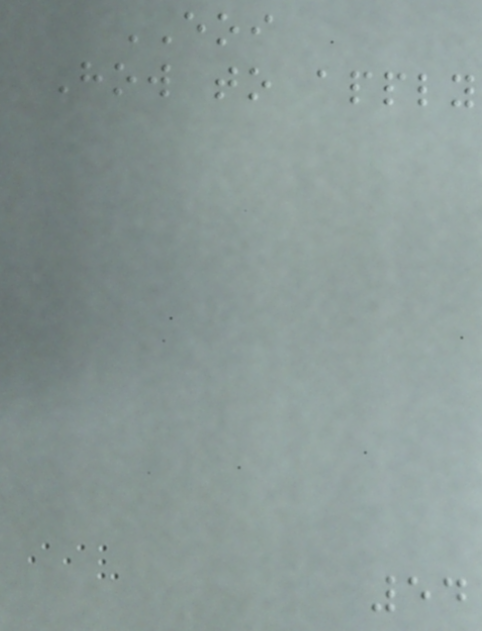EOI
How to apply
54
